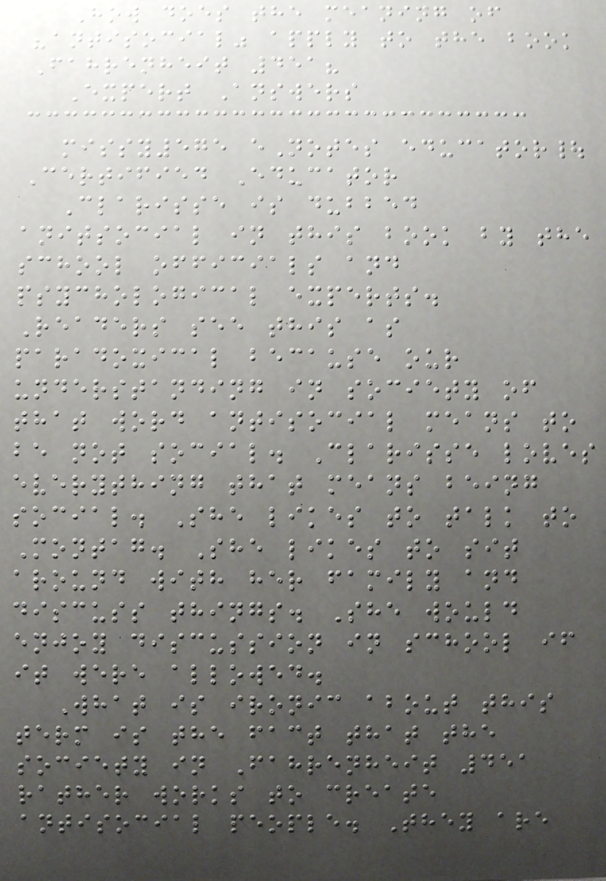How does the meaning of
"antisocial" apply to the book
Fahrenheit 451?
Expert Answers
missy575 eNotes educator|
Certified Educator
Clarisse is dubbed
anitsocial in this book by the
school officials and
psychological experts.
Readers see this as
paradoxical because our
understanding in society of
that word antisocial means to
be not social. Clarisse loves
everything that means being
social. She likes to talk to
Montag. She likes to sit
around with her family and
discuss things. She would
enjoy discussion in school if
it were allowed.
What is ironic about this
term is the fact that the
society in Fahrenheit 451
rather works to create
antisocial people. They are
